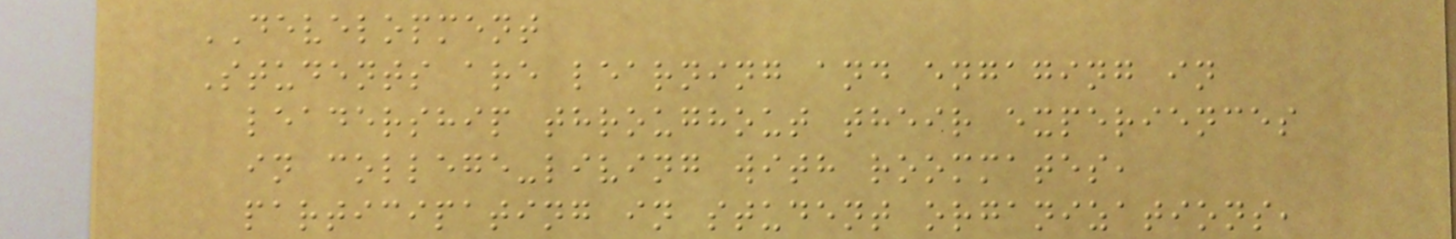DEVELOPMENT
Students are learning and engaging in
leadership throughout their experiences
in college-living with roommates,
participating in student organizations,
